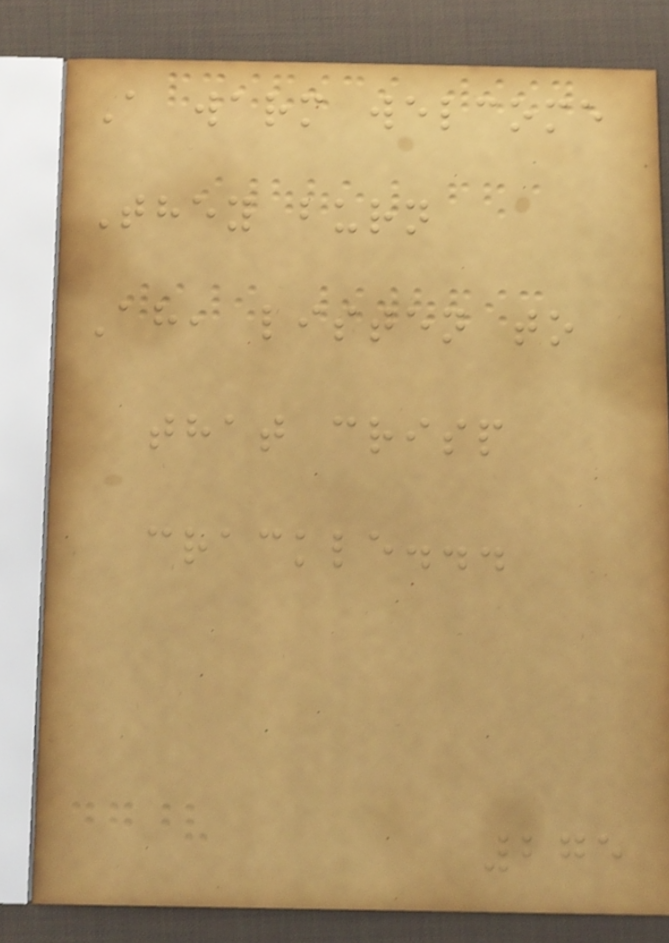A warm welcome
They burn
Ah, listen to
that crisp
crackle...
275
